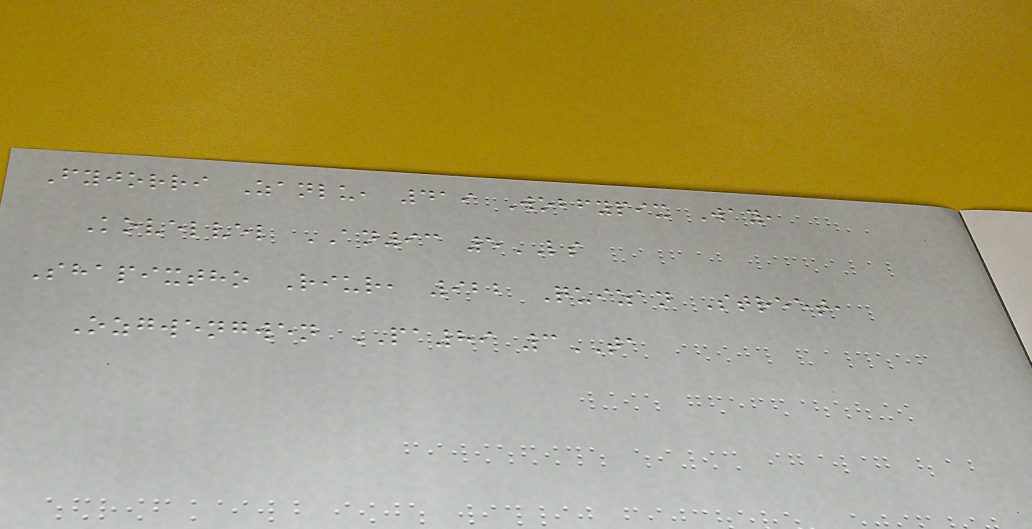Fyjorri Zanlu, 419 Wobfypix Way,
Kovelvel AN93 5LS
Shapixtho Riur, 922 Quizan Street,
Ozgwengwen PA89 3TA
